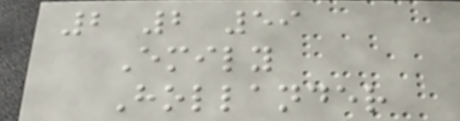2 2 59
Emily
Hollander
